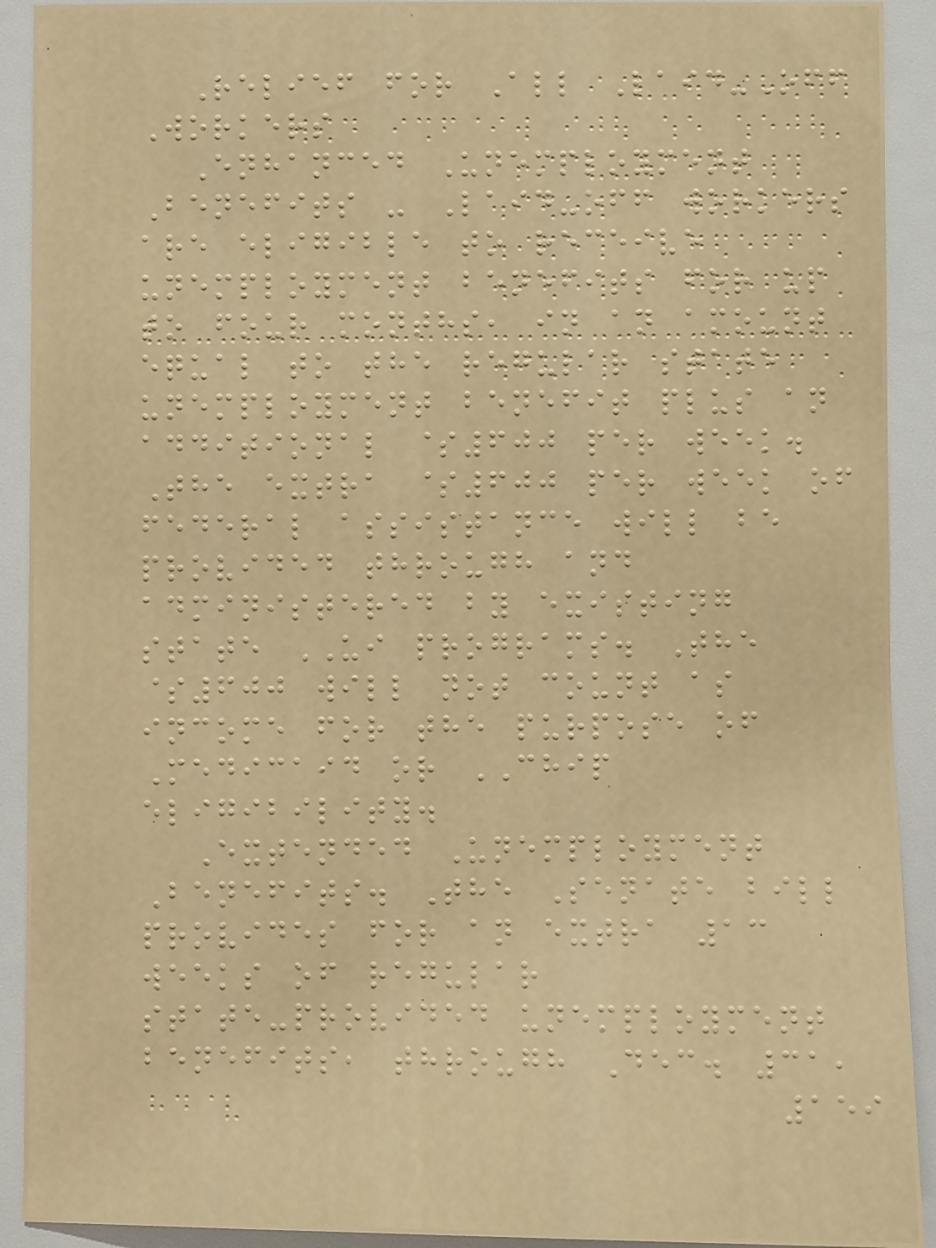Relief for All Laid-Off
Workers
Enhanced Unemployment
Benefits - Laid-off workers
are eligible to receive
unemployment benefits for up
to four months, in an amount
equal to the regular state
unemployment benefit plus an
additional $600 per week.
The extra $600 per week of
federal assistance will be
provided through and
administered by existing
state UI programs. The
$600 will not count as
income for the purpose of
Medicaid or CHIP
eligibility.
Extended Unemployment
Benefits. The Senate bill
provides for an extra 13
weeks of regular
state-provided unemployment
benefits, through Dec. 31,
159
